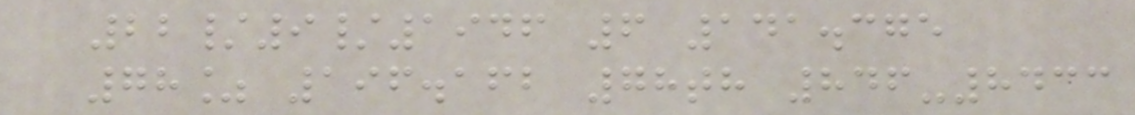22/9/1946 6 141.375
78% 196.162 78th 846-8433
